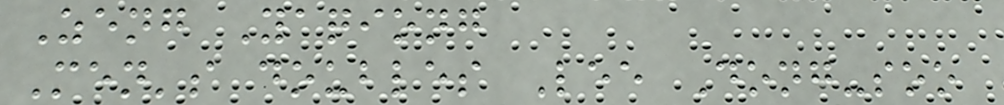Zeng Yaqiong
Men's doubles Lee Dong-soo
